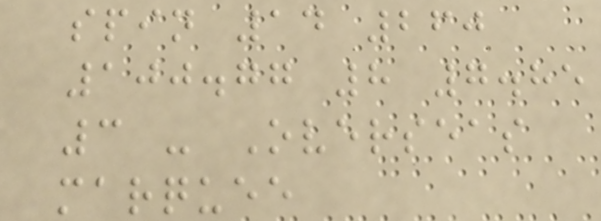spin 14 260
100.77 8 7.85
3 - Overseas
marquee
